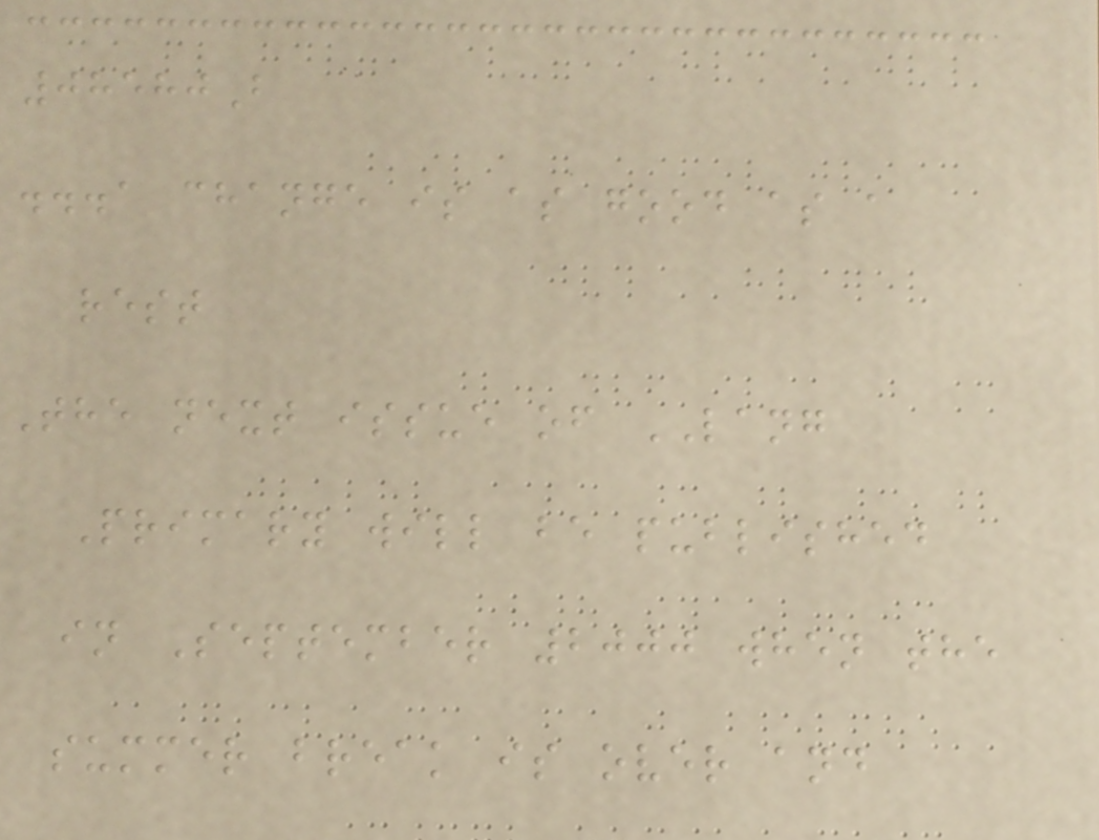08580B
...a change is as good as a
rest
The next issue of LANG
Primary will be published
in September 2000 when the
summer break is over and
